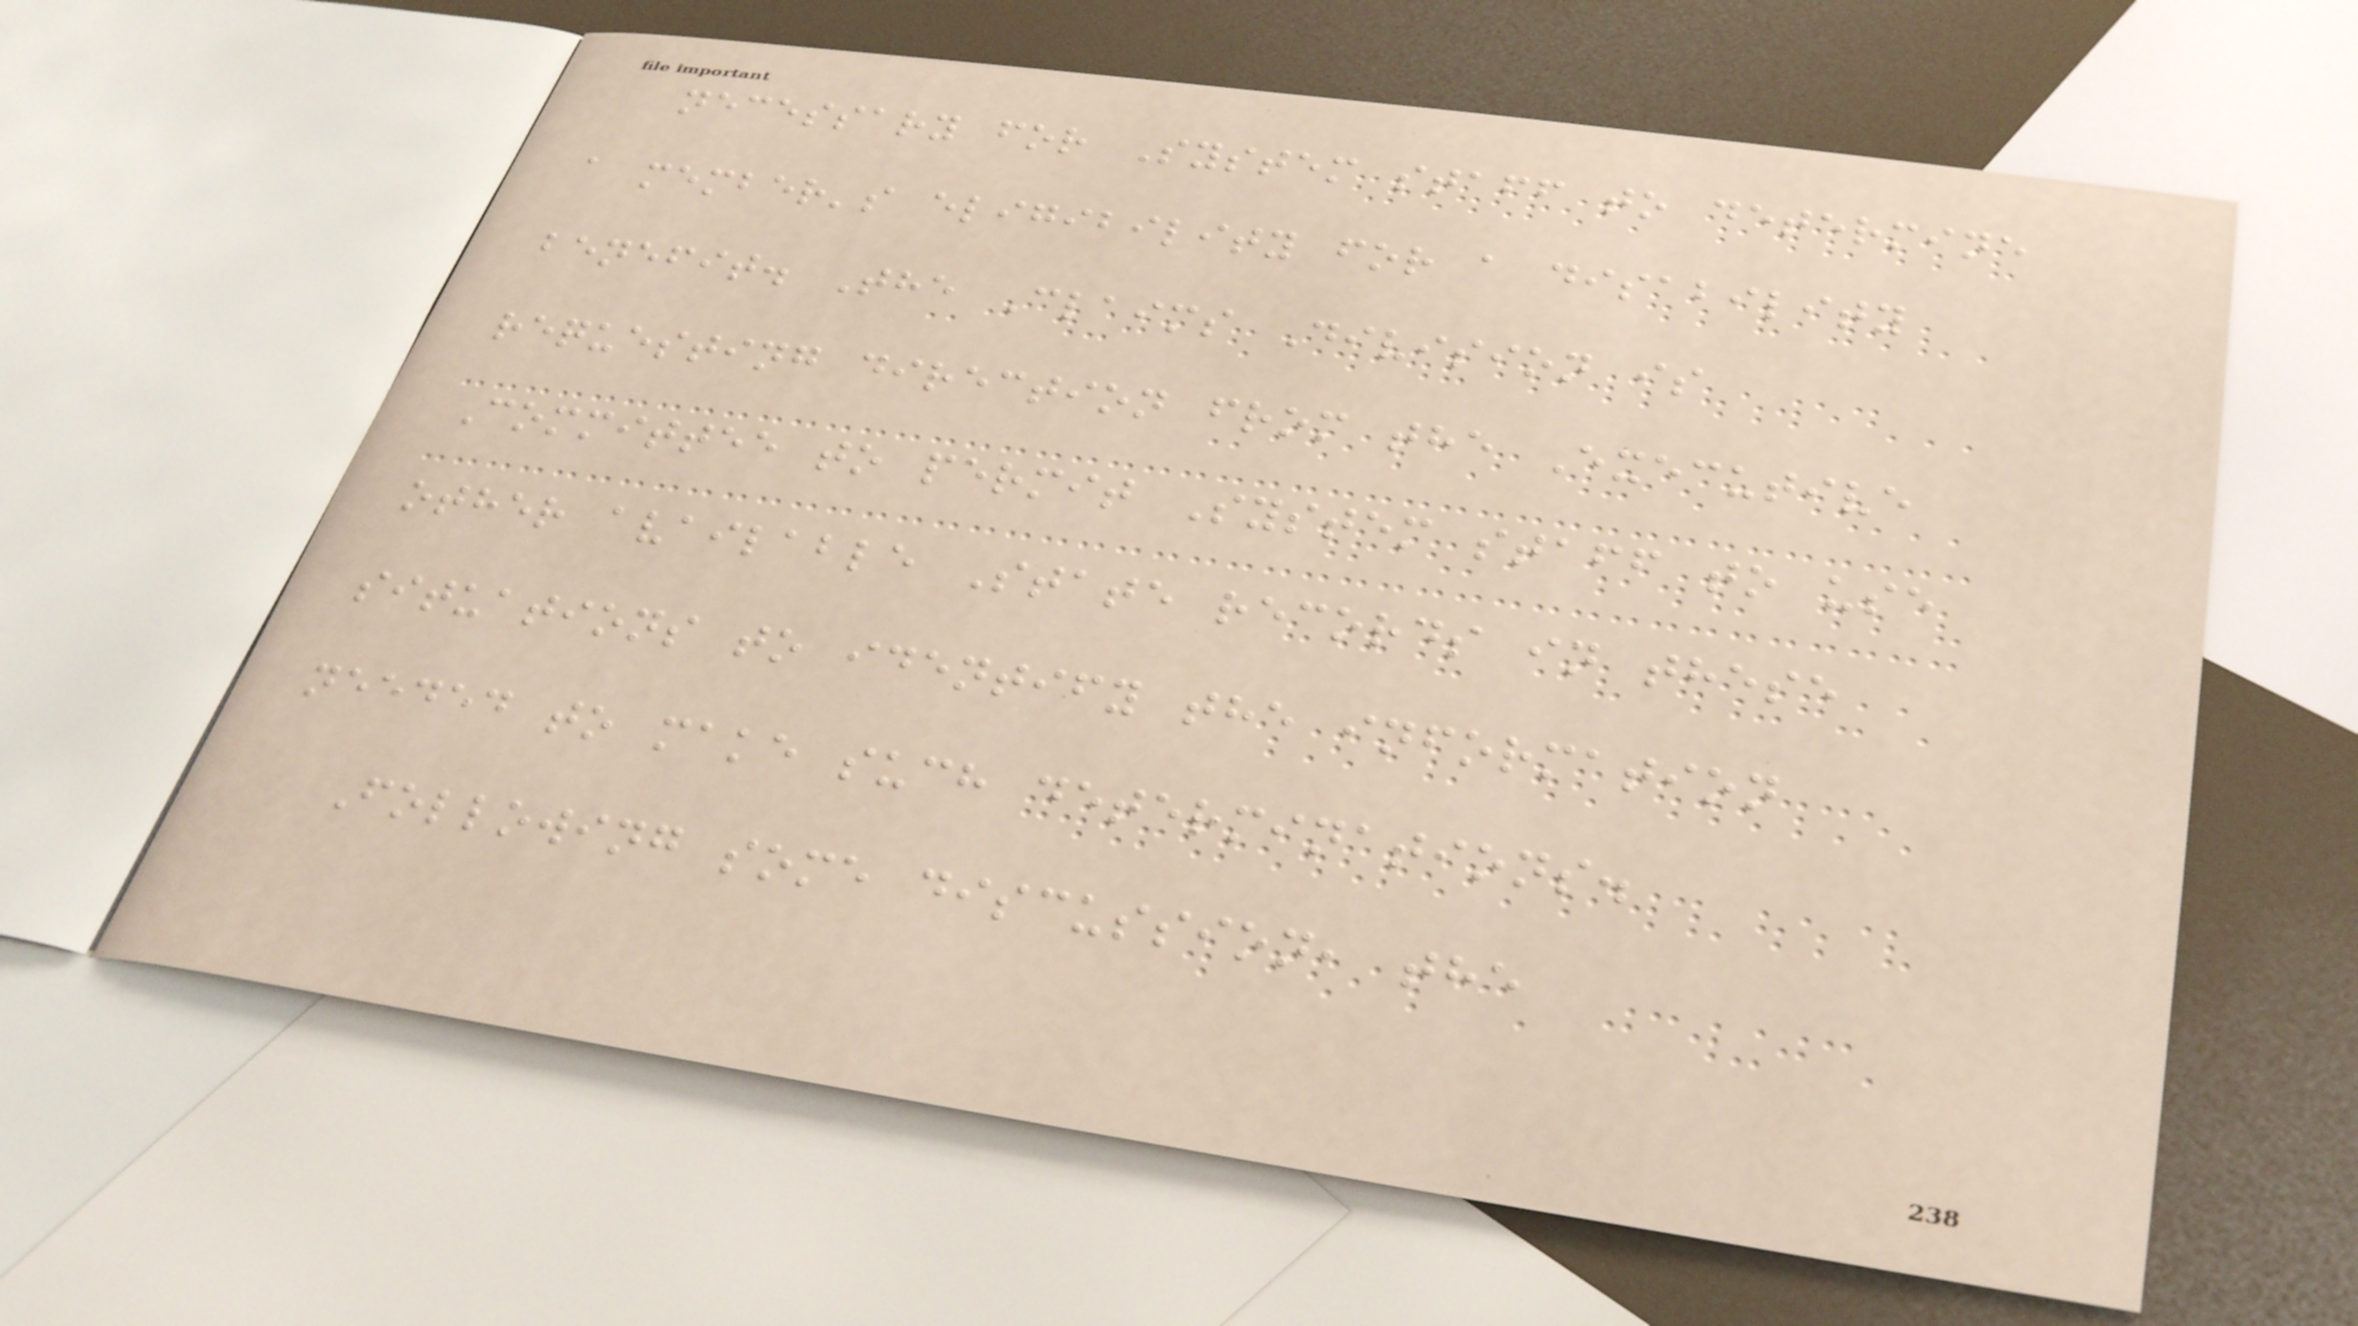necessary for System staff to determine
a member's eligibility for a disability
benefit. The Claims Division is
requesting direction from the Executive
Committee to permit System staff to use
other available State records in these
situations to identify the information
needed to make such determinations.
Following some discussion, the
